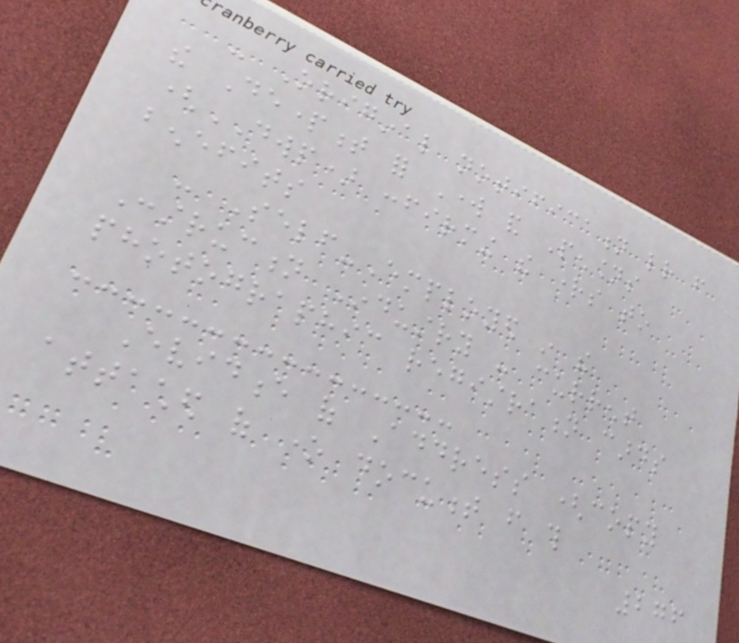- Original notification letter from
the Department for Work and Pensions
(DWP) confirming the rights to
benefits
- Self-Employed in the
Construction Industry - current
photographic registration cards
Evidence of Address (copy
attached of one document from this
276
